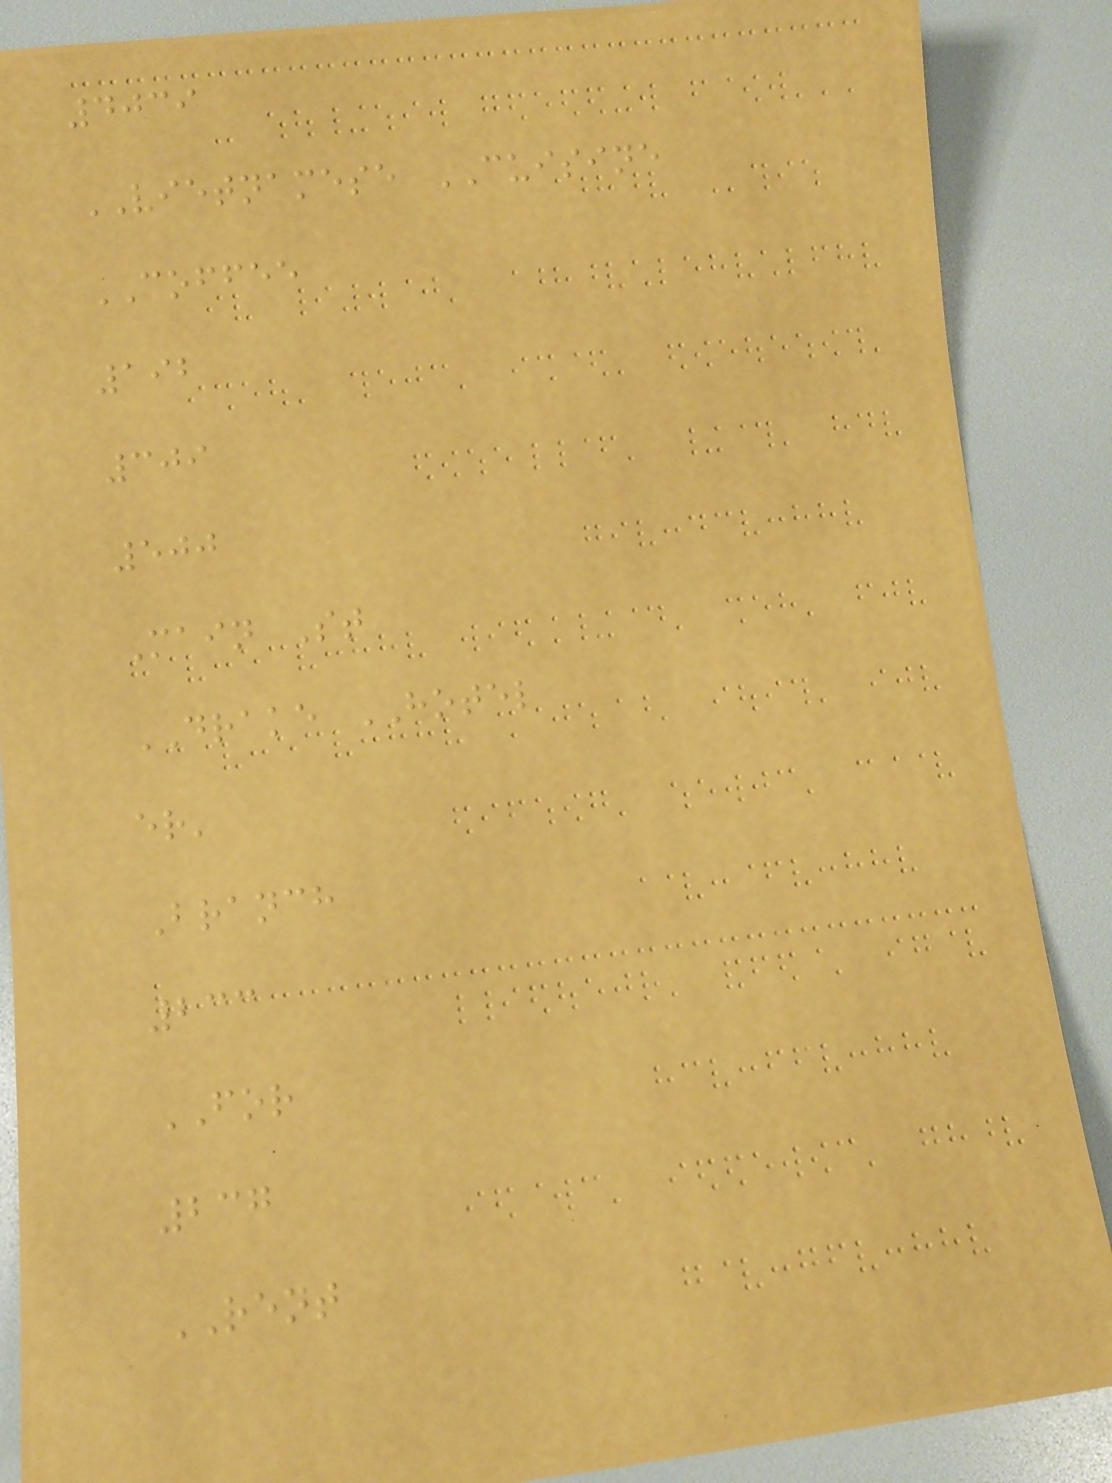4039
VIETNAMESE CUISINE
COFFEE
192
309
500
Main St
DRAKE HOTEL
er'
Branch
233
FOR
237
RENT
